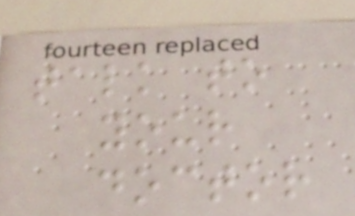talk to
your
doctor
